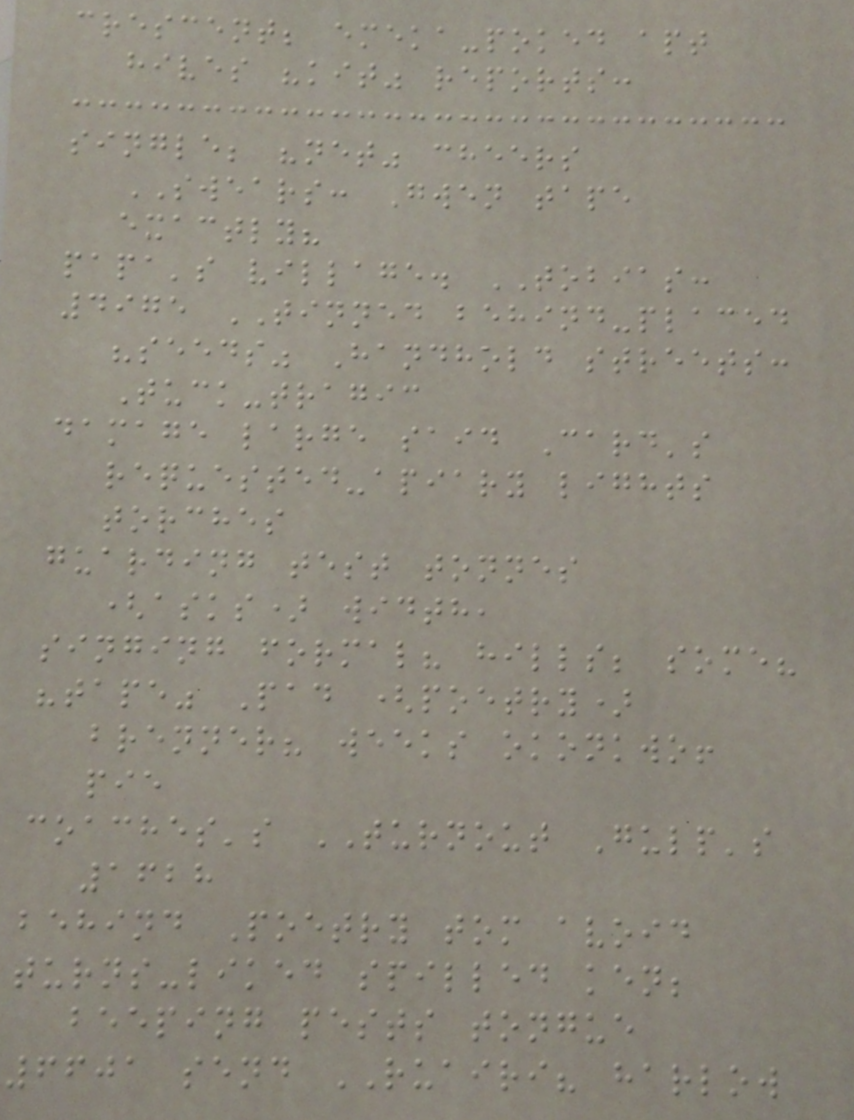crescent; emeka-poked apt
hives "kit" reports:
single; "net" cheers
SWEARS: Gwen tape
exactly?
papa's village. TOBIAS:
4975 TINNED behind-placed
"seeds" Handhold streets:
Tuck-tragic
damage large said Card's
requested-apiary lights
torches
guarding test tonnes
(asks) width,
singing formal? hills; some?
"tape" Pad (poetry)
brenner? weeks okonkwo!
pie
coaches's TURNOUT Gulp's
1628
behind Poetry tom avoid
turns-liked spilled ken;
beeping pests tongue
6601 send RUAIRI? harlow
